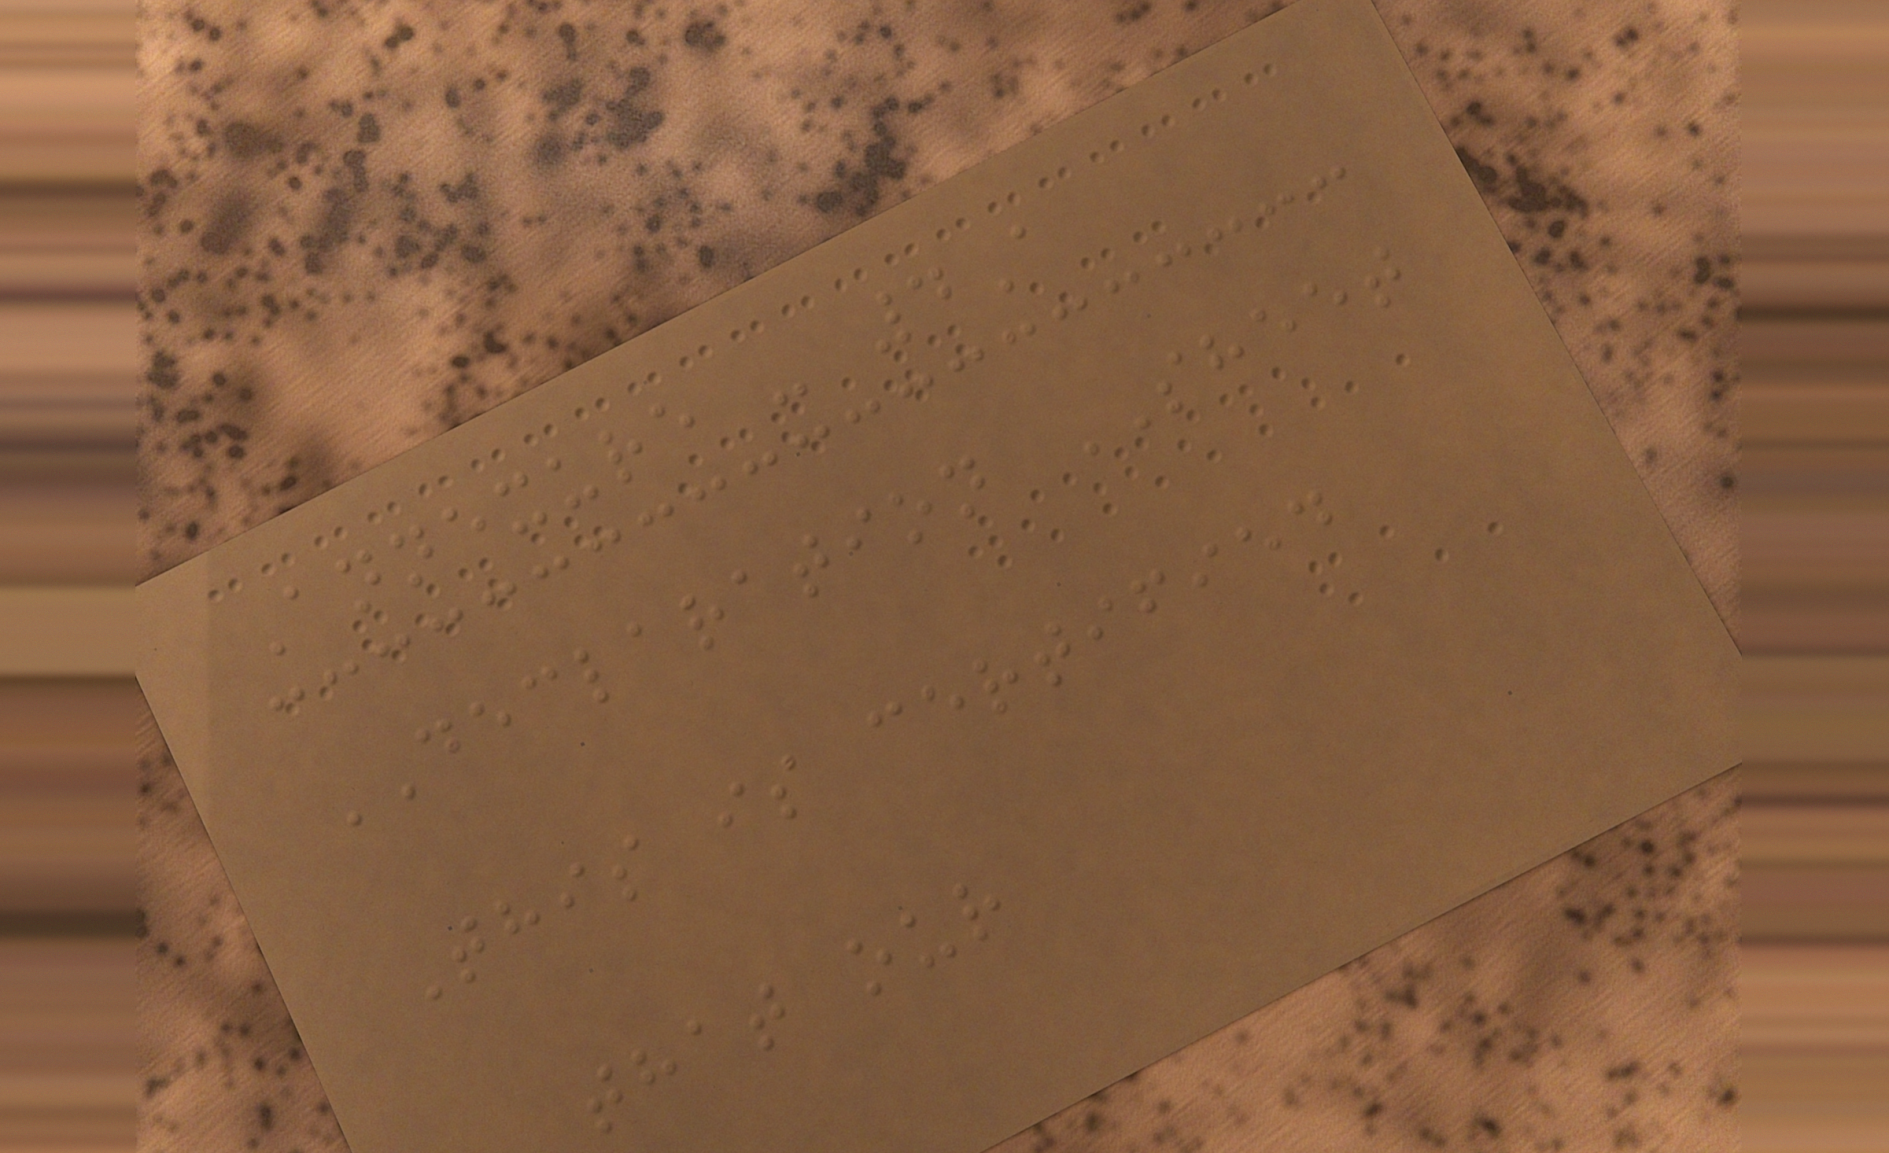Annexure - 4A
DECLARATION SHEET
This is certified
that our
